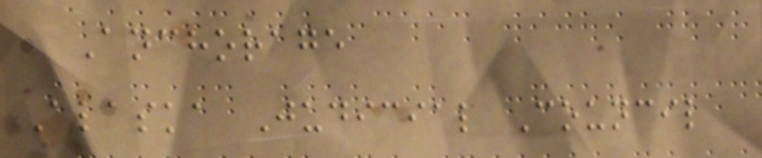Anchorage
Alaska Judicial Council
